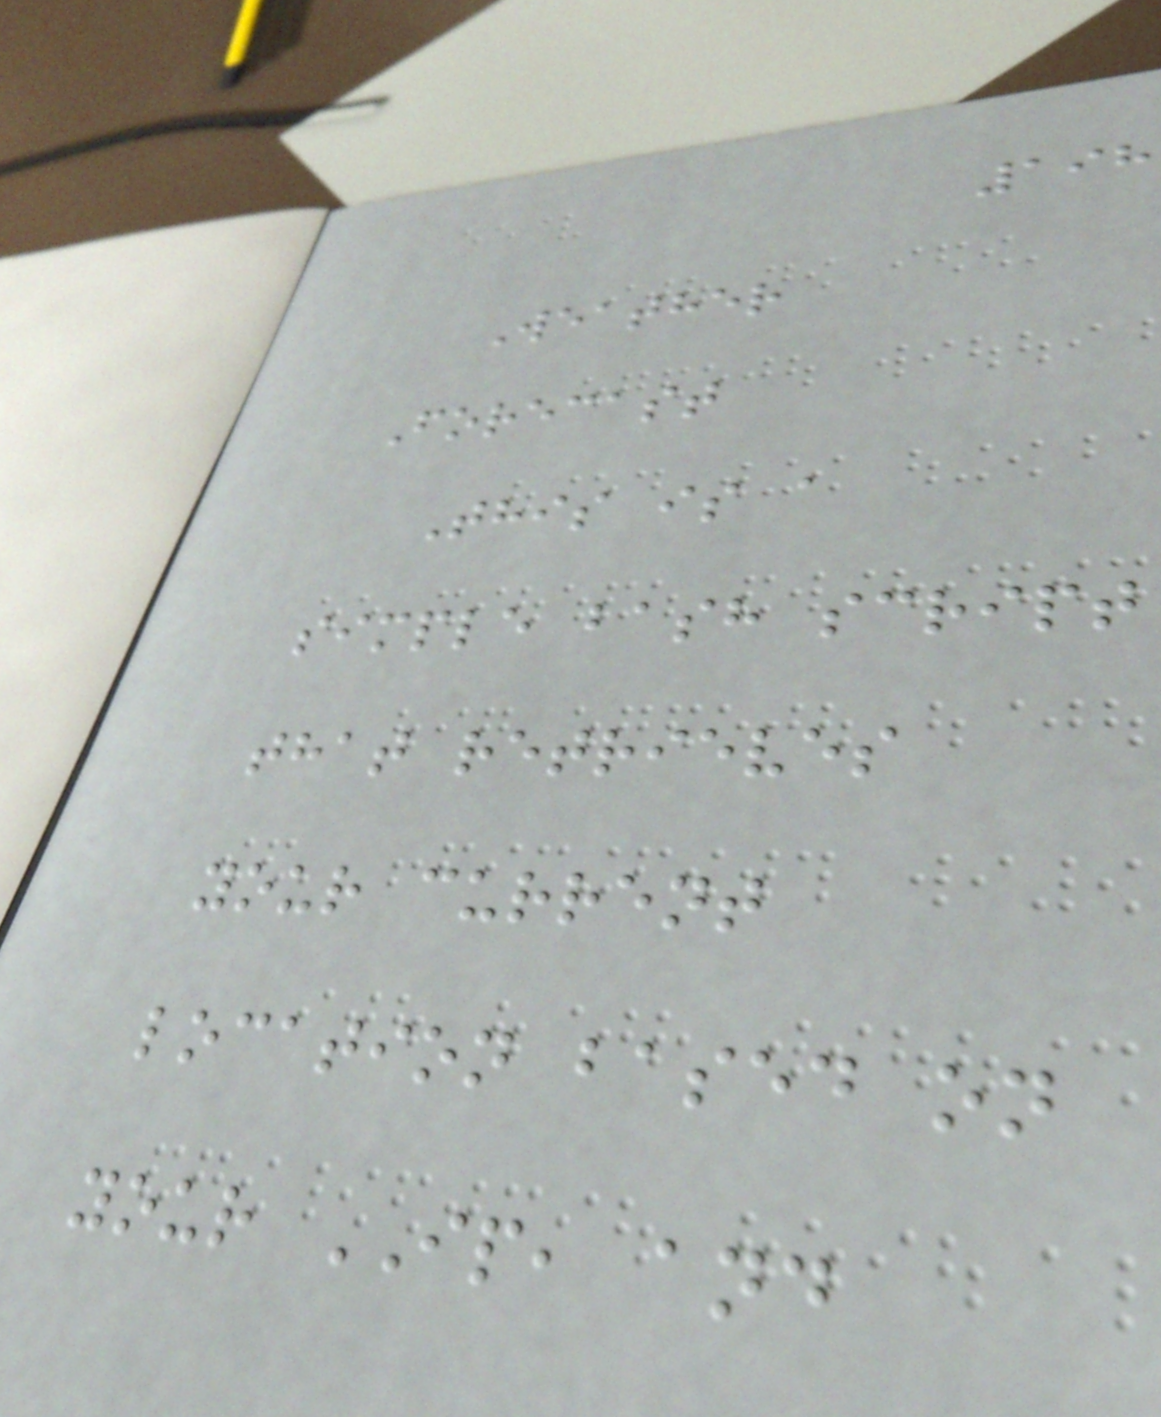198
Weather
Forecast
This is a
simple bash script
that retrieves
your current
location based on
your IP, and
